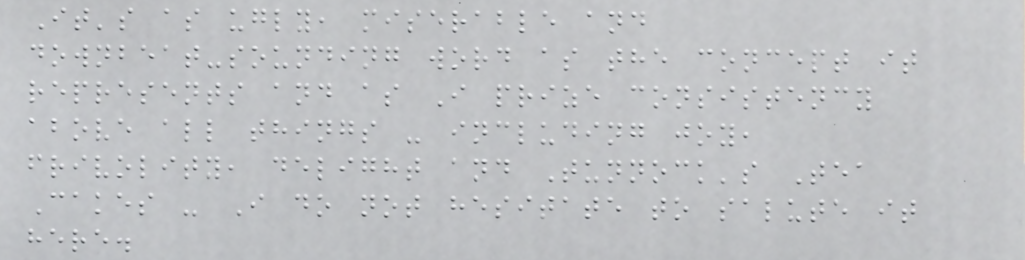It's as ugly, miserable and
downbeat-sounding word as the concept it
represents and as I prize consistency
above all things - including joy,
frivolity, delight and Tunnock's Tea
Cakes - I do not hesitate to salute it
here.
